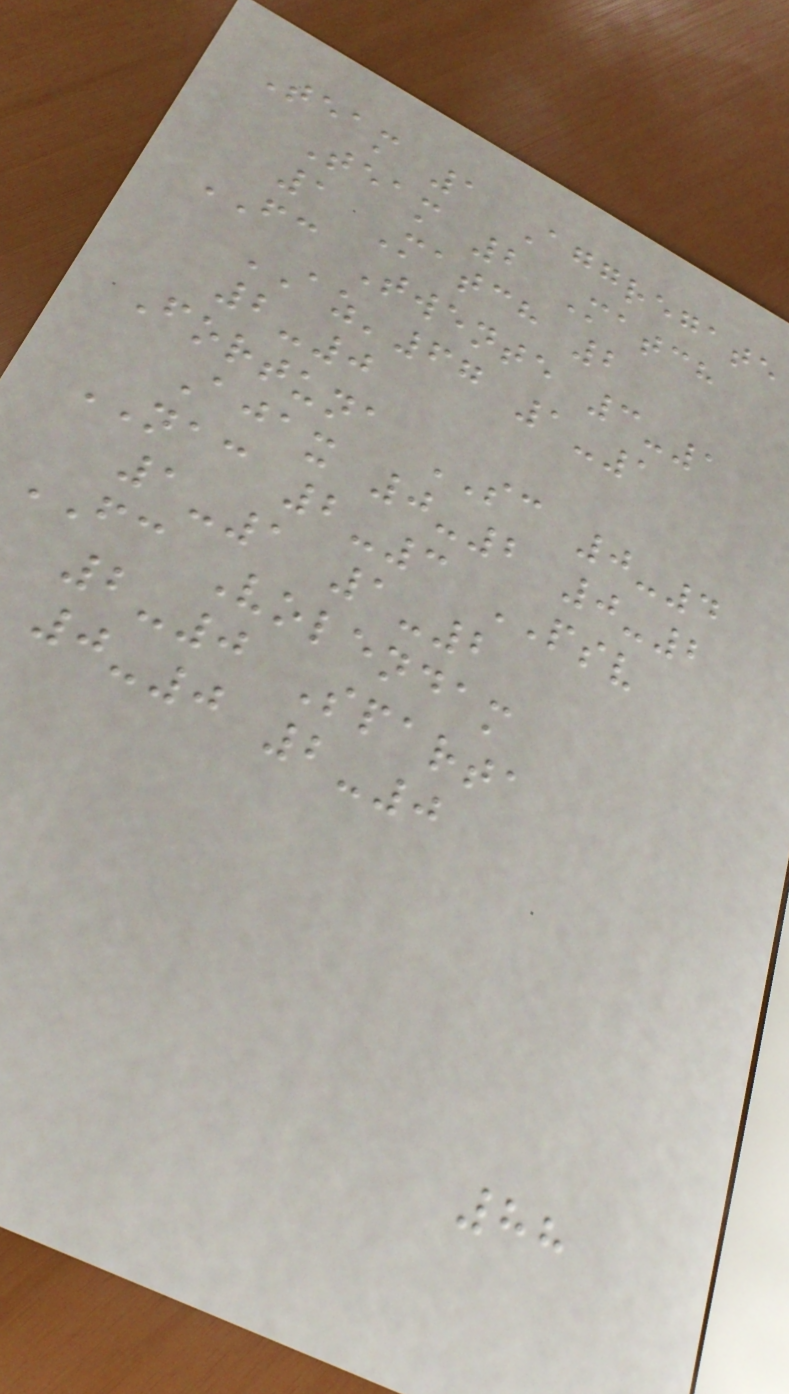Team 1 Aggregate
Team 2 Match
1 Match 2
FC Twente 3-1
AZ'67 1-1
2-0
Fortuna SC 0-4
Ajax 0-2 0-2
NAC 2-3 PSV
1-1 1-2
FC Volendam
2-0 Sparta
0-0 2-0
88
